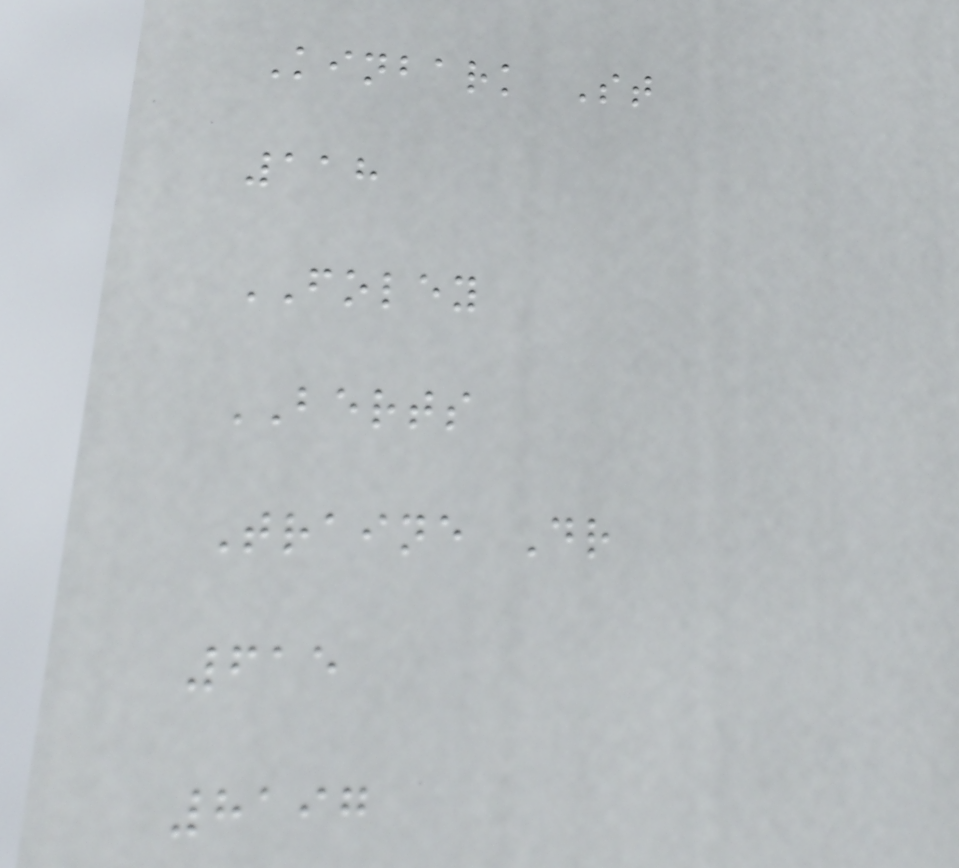Kinbark St
118
FOLEY
BERTS
Traine Dr
615
8197
